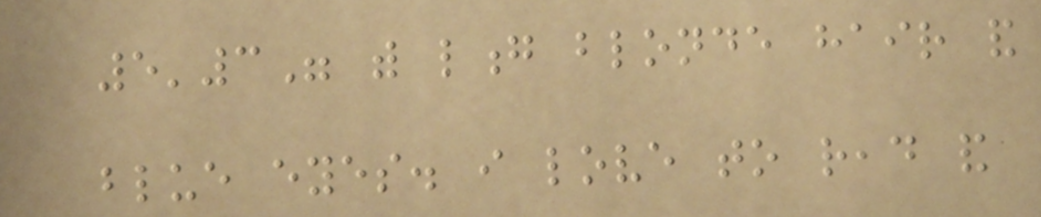5'3" with long blonde hair and
blue eyes. i love to read and
